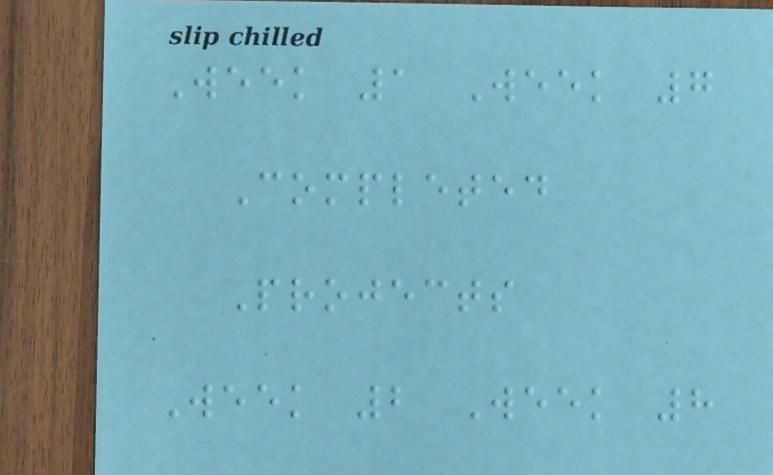Week 1 Week 7
Completed
Projects
Week 2 Week 8
